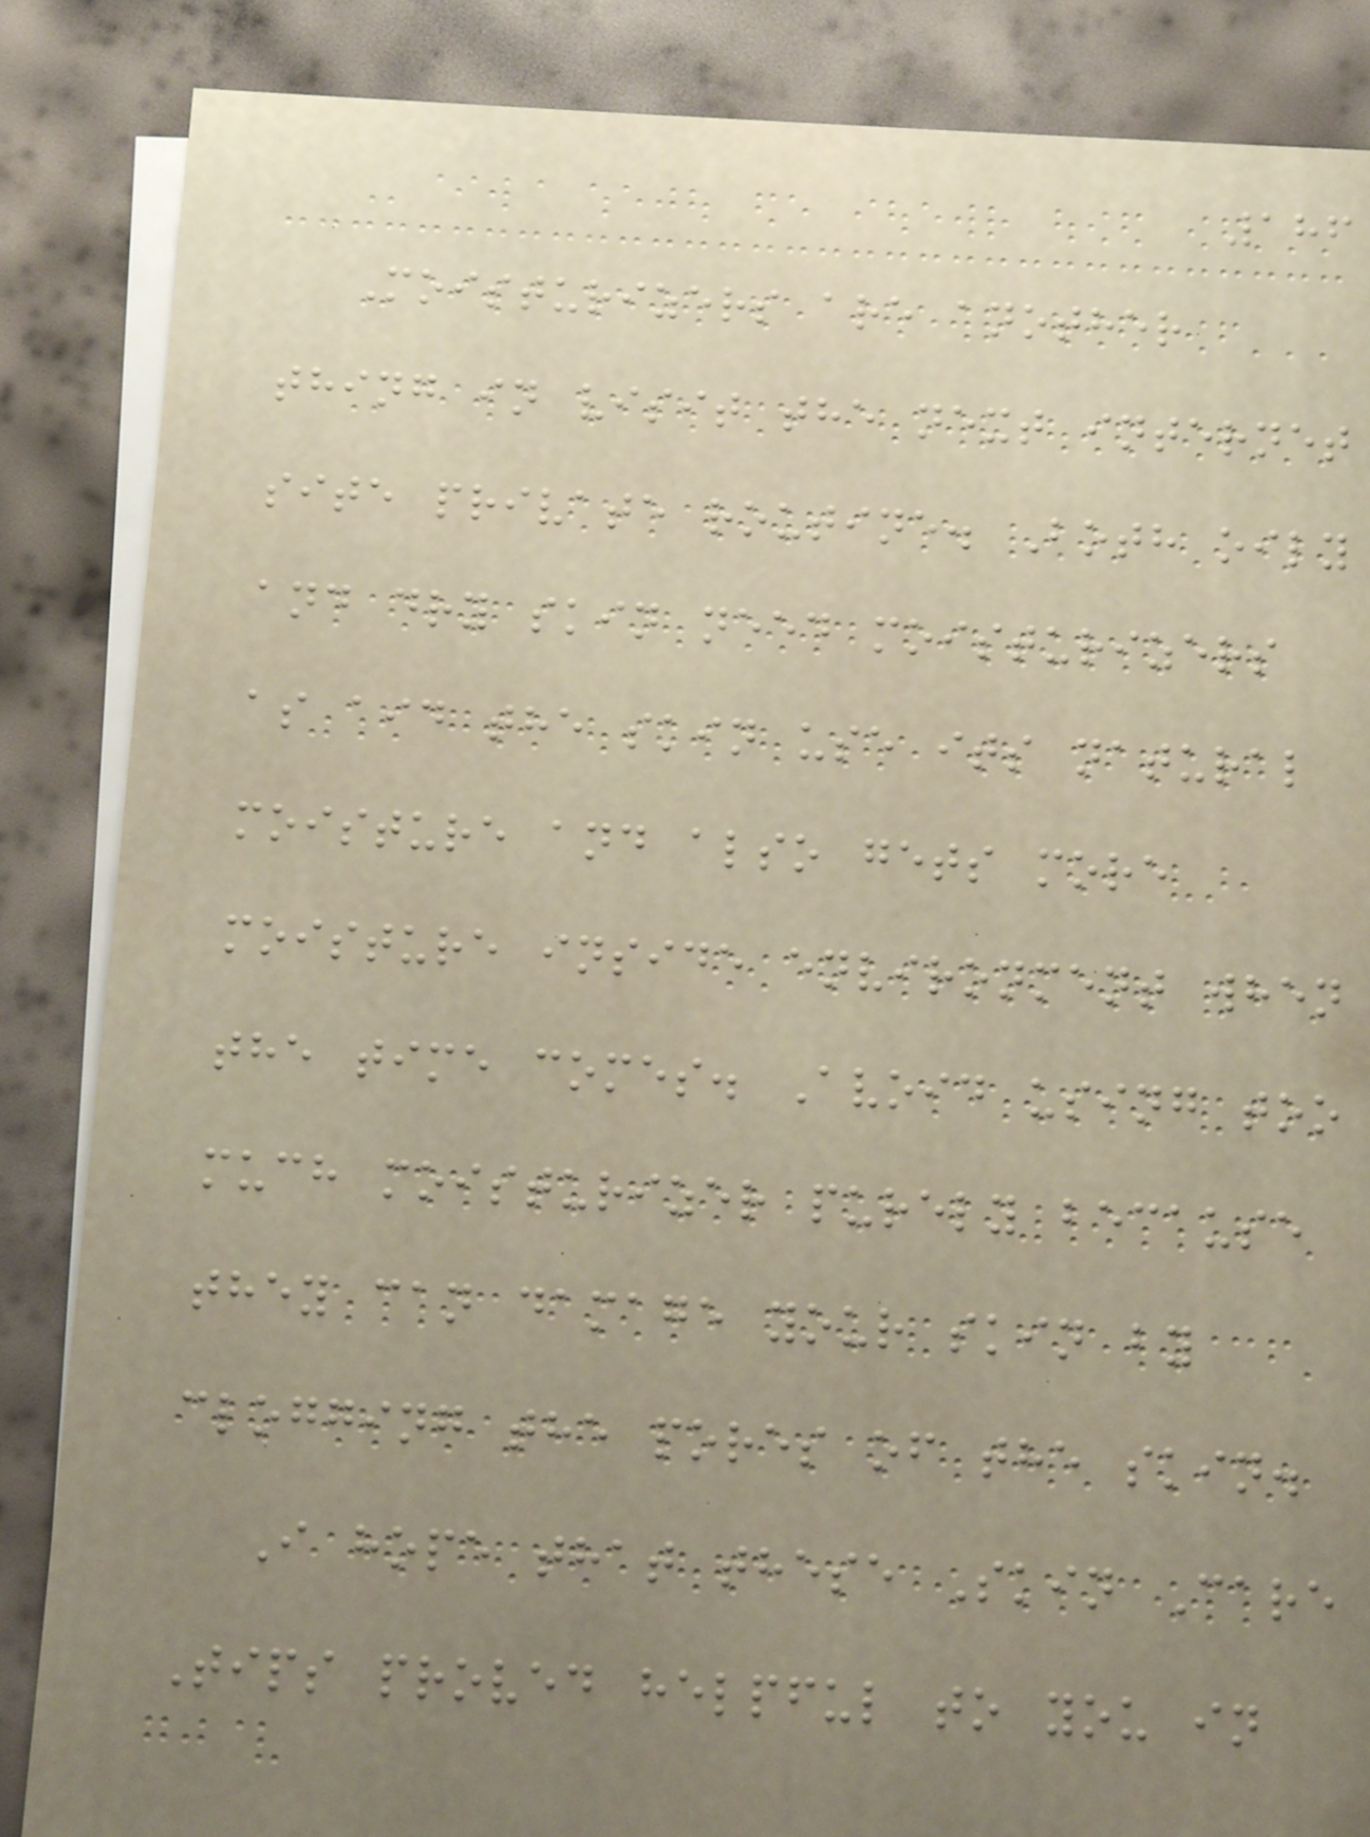186
Moisturizers are another
thing in visit the next internet
site private routine. Both oily
and dry skin need moisturizers
as aid the skin use its natural
moisture and also gets more
moisture inside environment when
the time comes. Avoid using too
much moisturizer purely because
they can damage your skin by
clogging the pores of the skin.
I hope that these Skin Care
Tips proved helpful to you in
